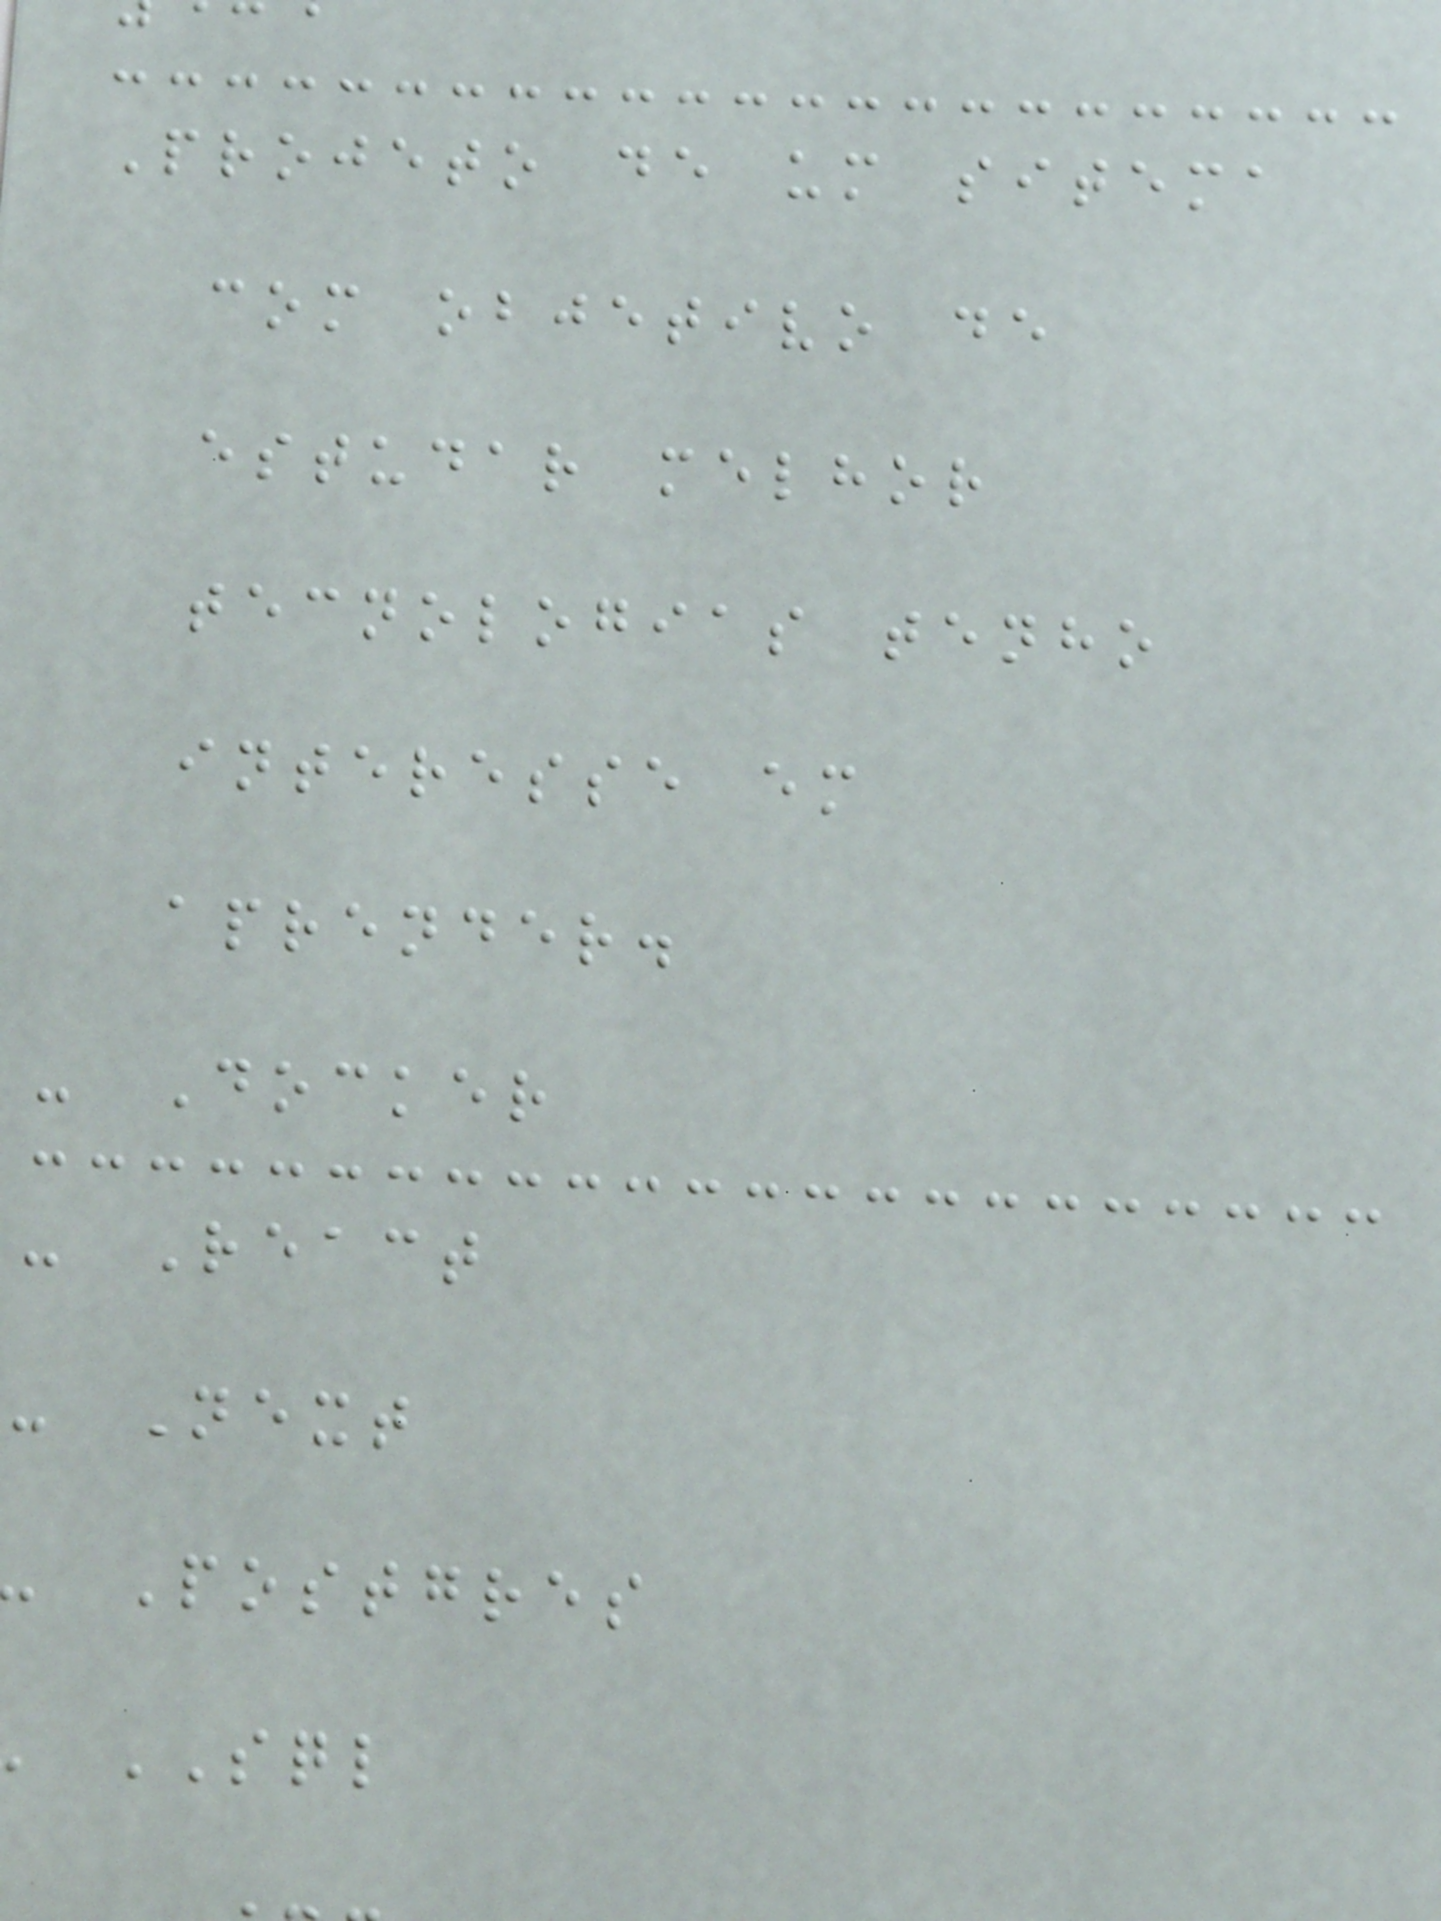Projeto de um sitema
com objetivo de
estudar melhor
tecnologias tenho
interesse em
aprender.
- Docker
- React
- Next
Postgres
SQL
